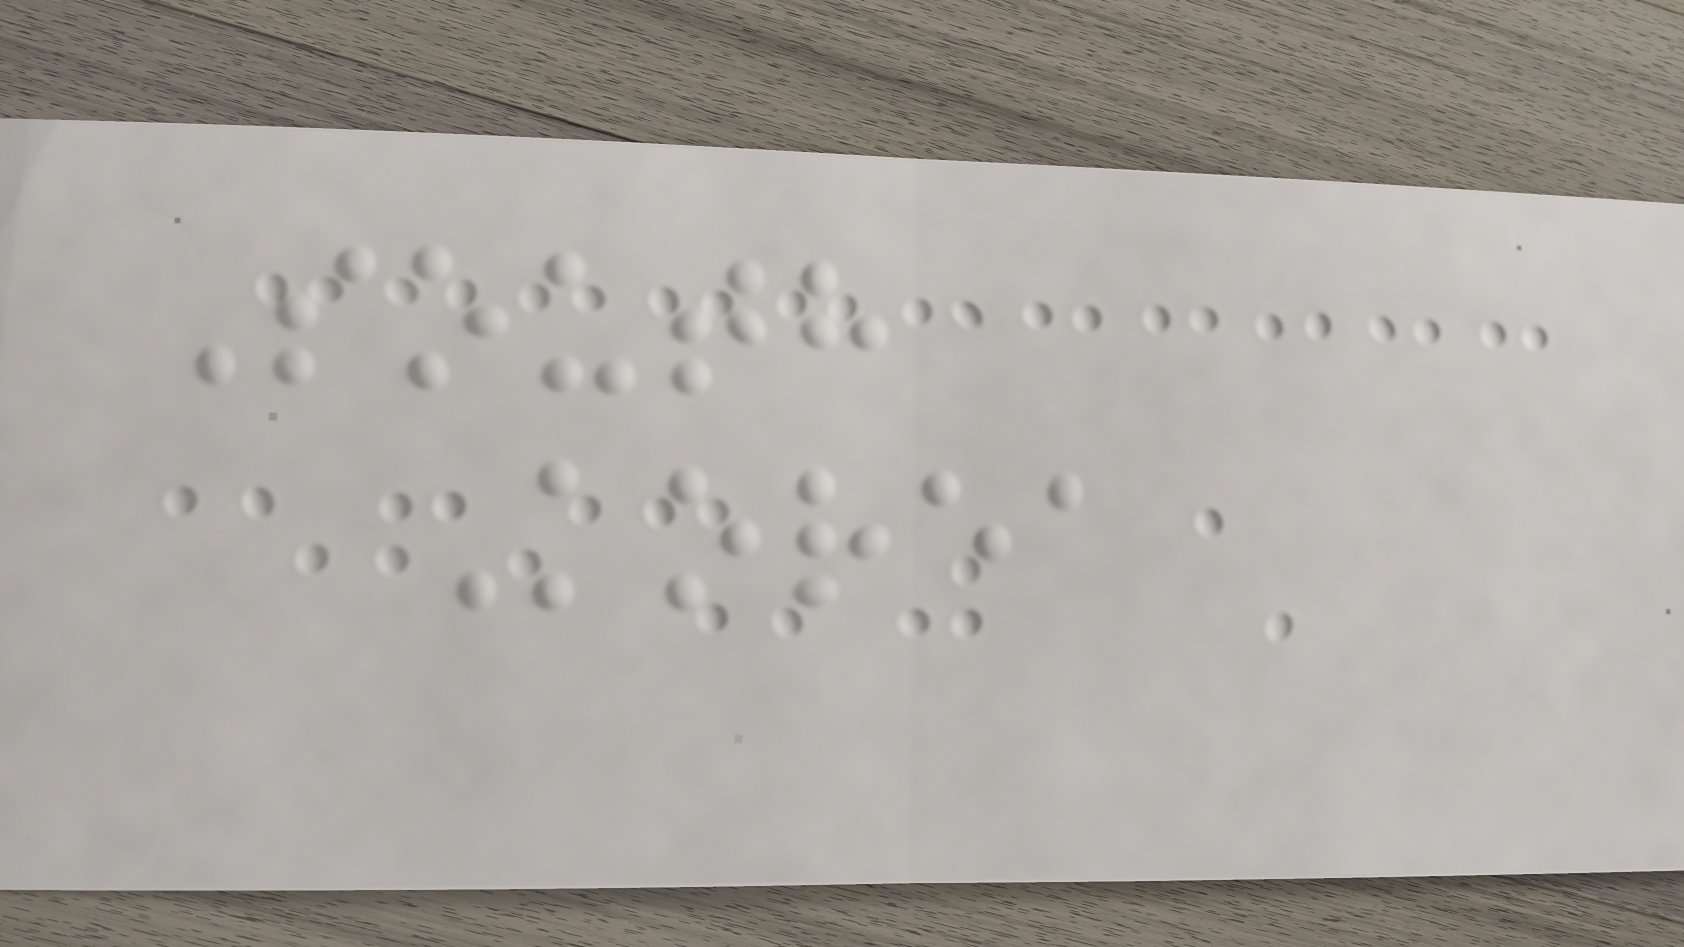South
Korea
